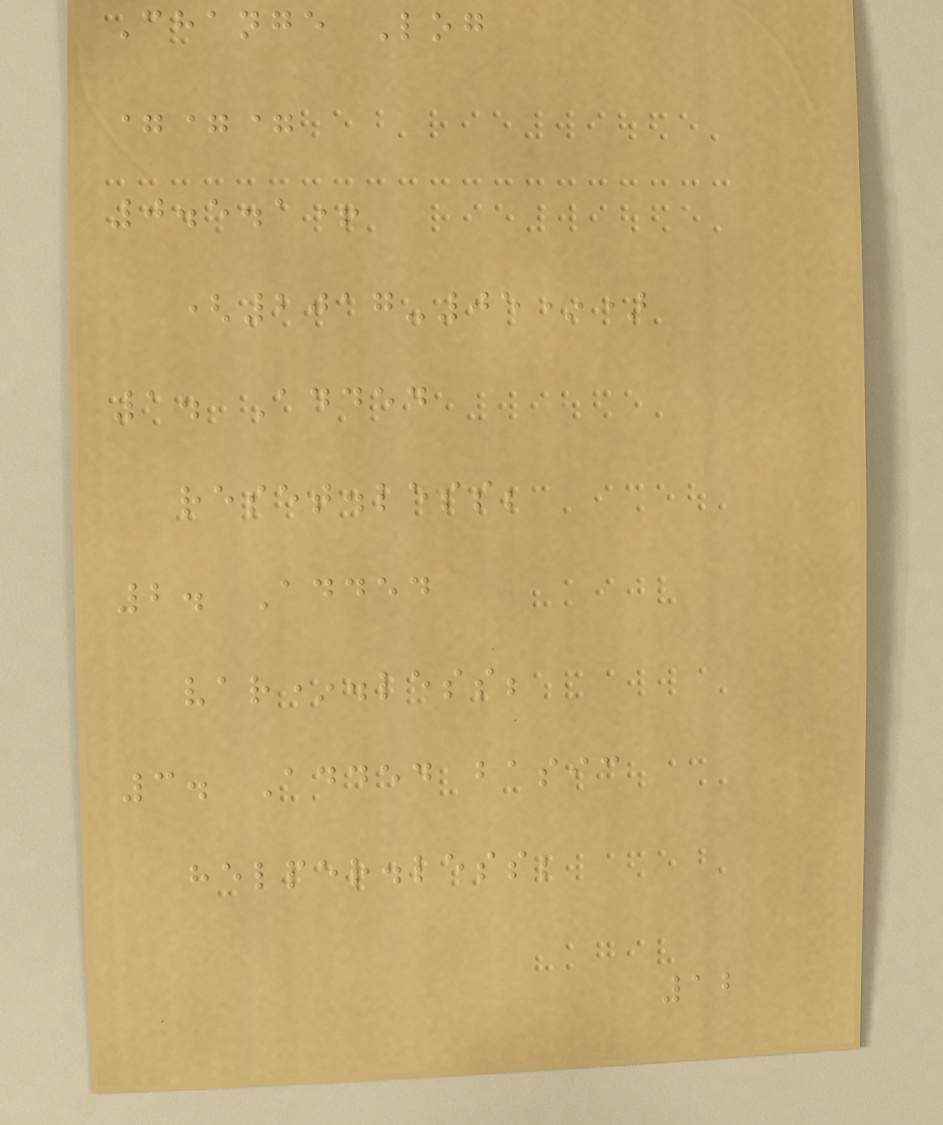Change Log
===
0.5.1+
(2017-05*)
1. Added
reset.less;
2. Added
var*.less;
3. Added basic
helper.less;
12
